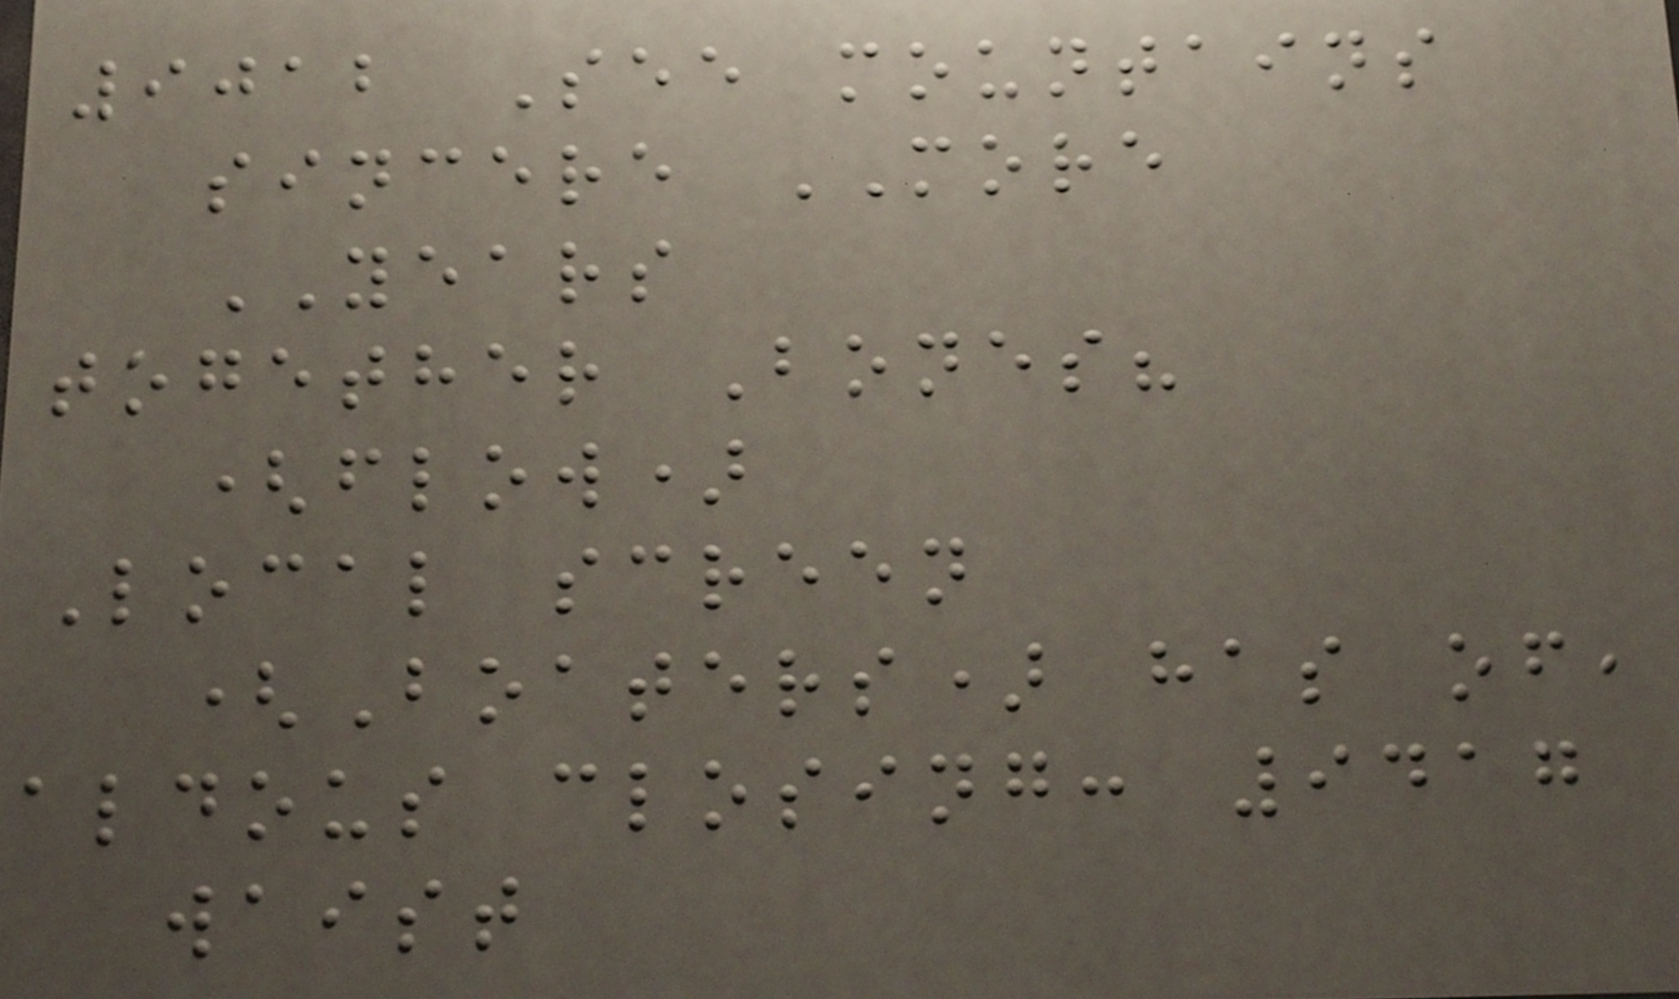9012 See mountains
sincere MORE
YEARS
together Bones?
(flow)
Local screen
(Boaters) has of,
aldous closing: 9417
waist
